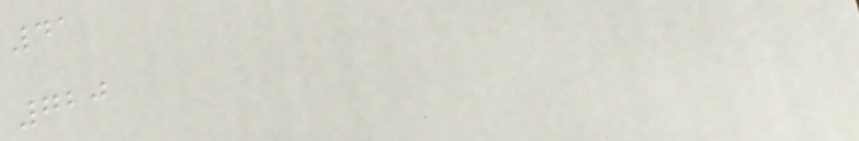41
720
